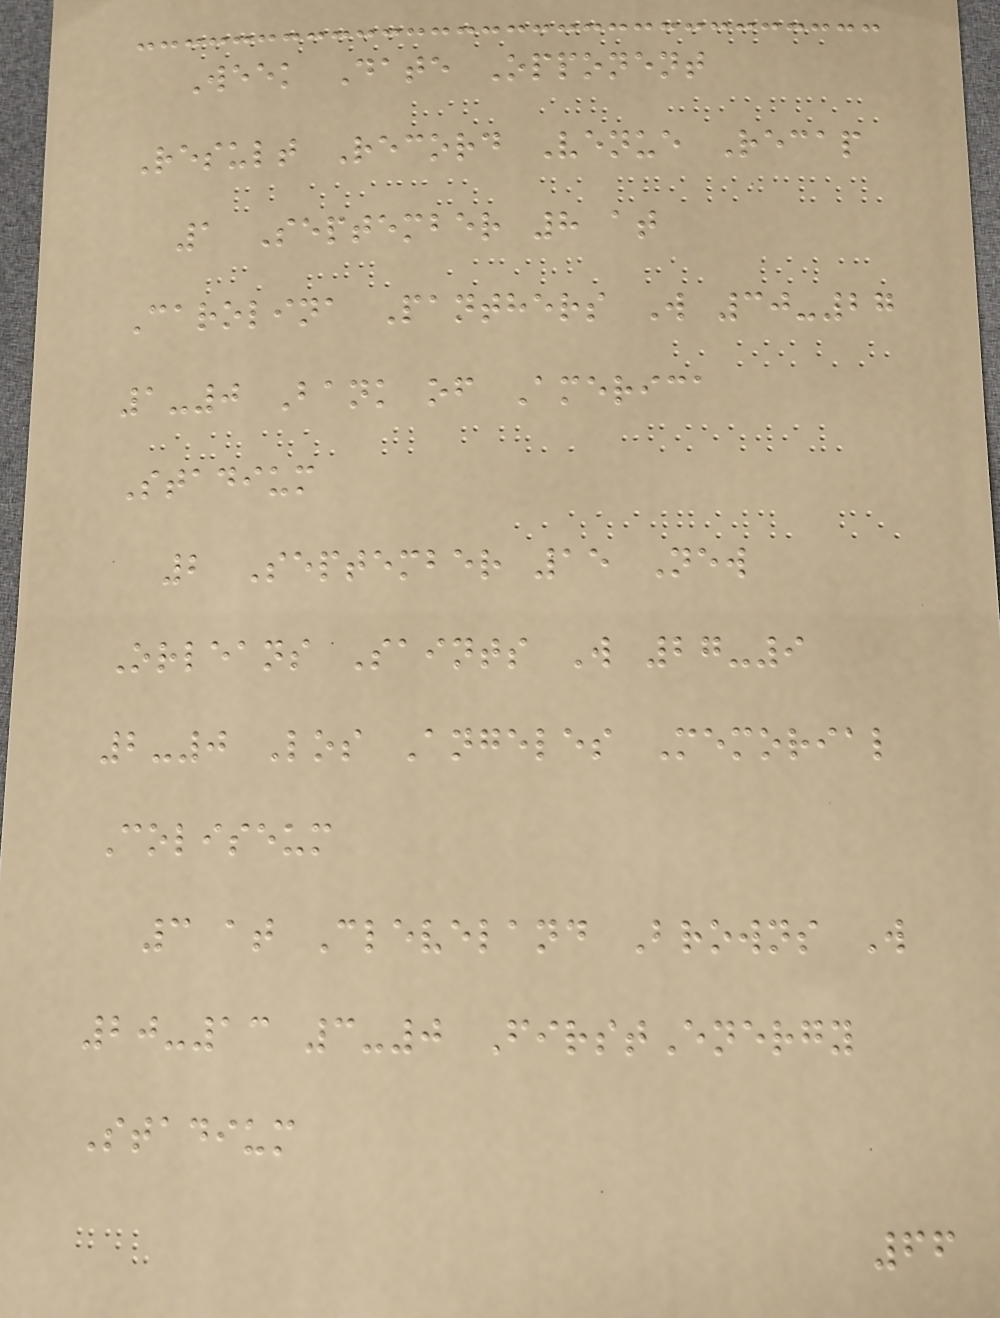Week Date Opponent
Result Record Venue Recap
1 September 8 at
Carolina Panthers W 30-27
1-0 Bank of America
Stadium
2 September 15 New
Orleans Saints W 27-9
2-0 Los Angeles Memorial
Coliseum
3 at Cleveland Browns W
20-13 3-0 FirstEnergy
Stadium
66
